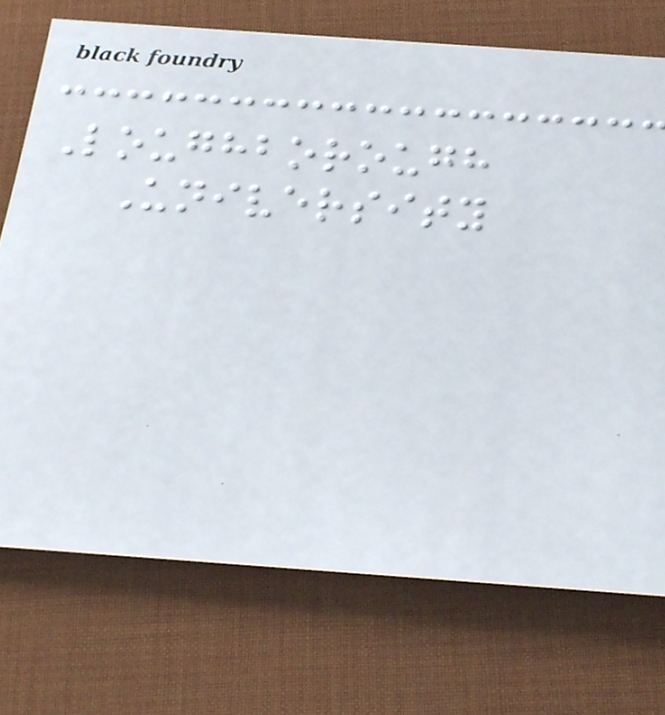Loughborough
University
